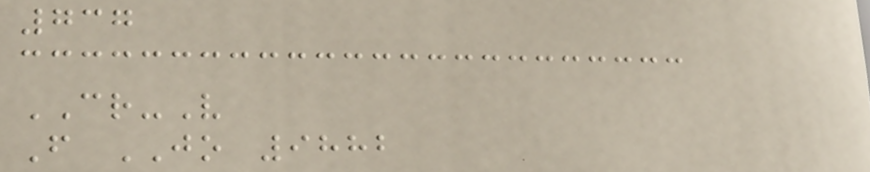737
CR-V
F JO 9882
